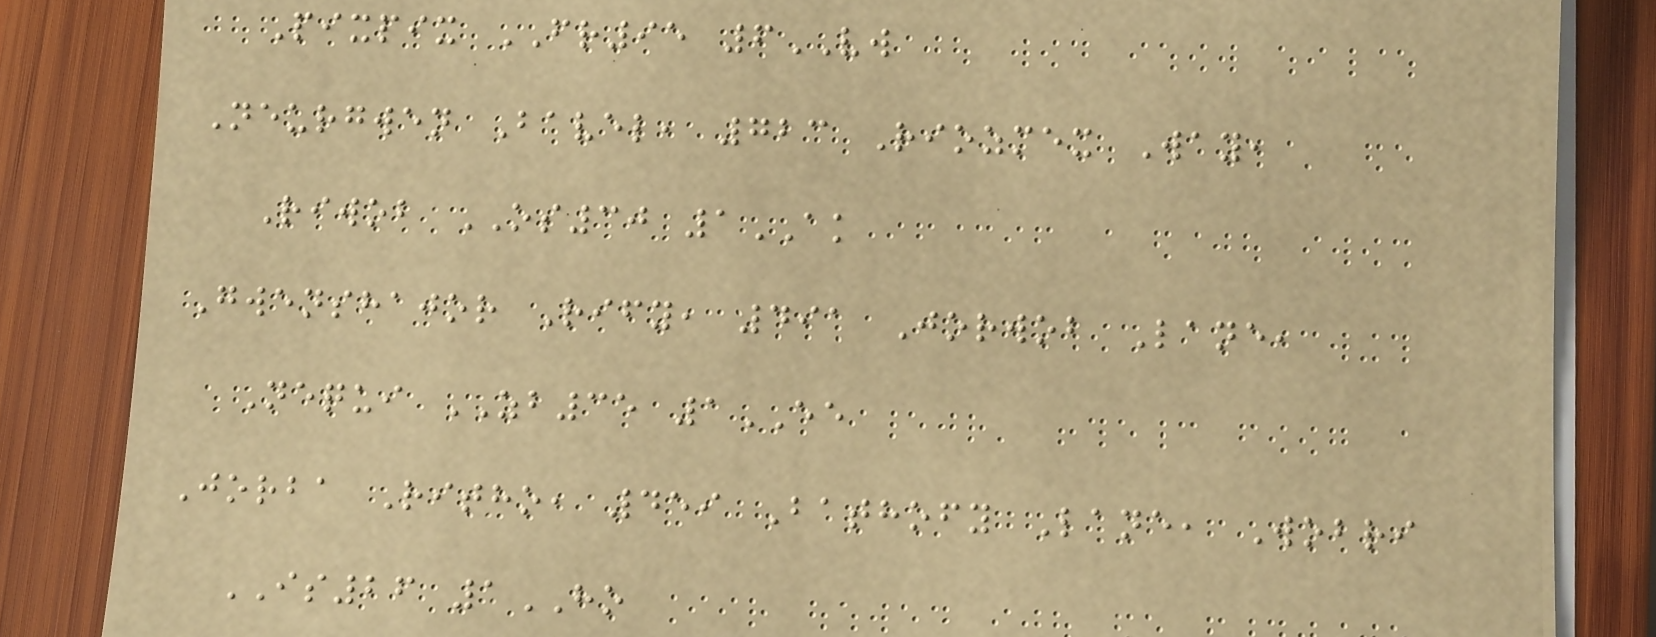Pixpix FR95 6VW
Neurgwen Bavel, 723 Riozmex Way,
Riwob OS30 1AK
Gwenshajor Rify, 491 Jorwob Lane,
Nequi ZB35 1EE
Jorba Ritho, 459 Bathofy Lane, Wobri
IS26 1HO
